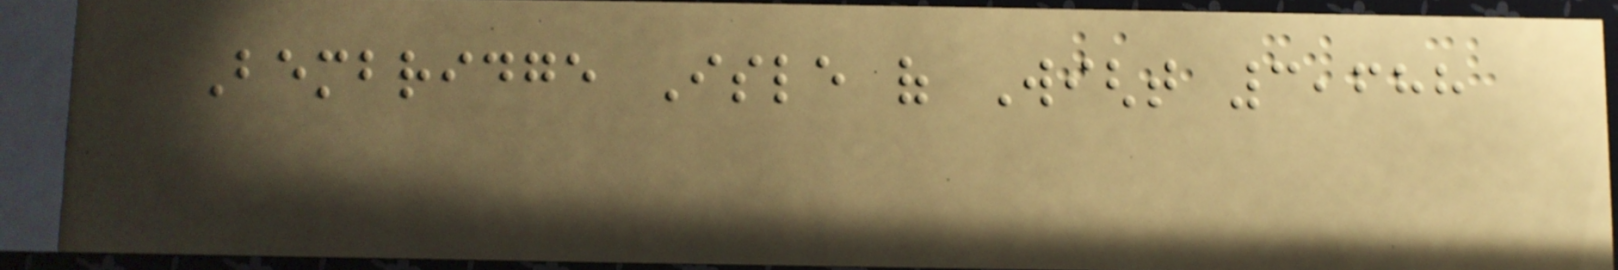Bembridge Isle of Wight 3,688
